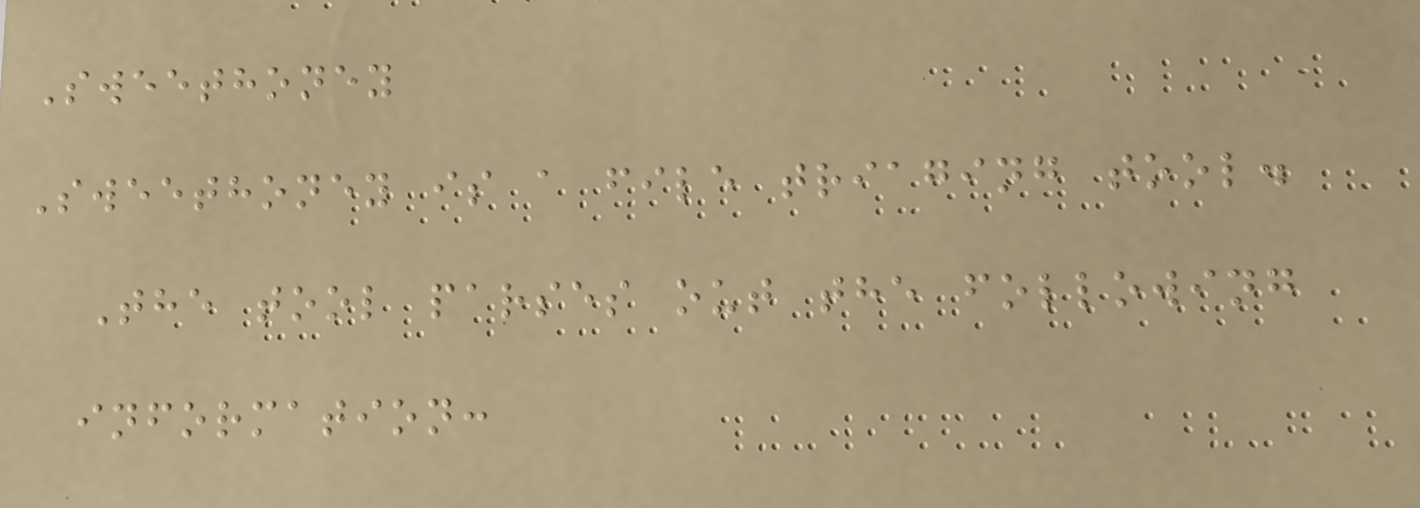Sweethoney
Sweethoney is a file triaging tool.
The tool parses out the following
information:
